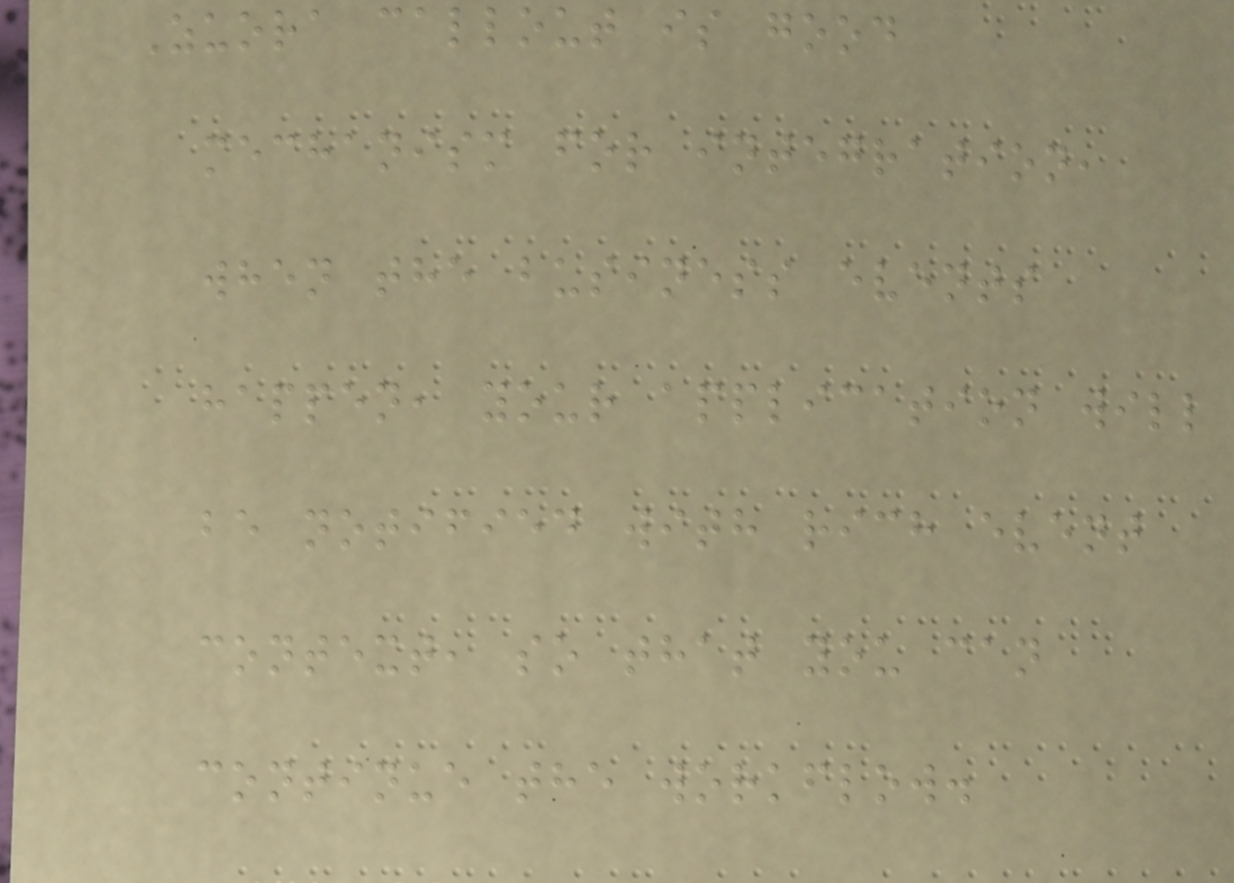Zuora callout is good
mechanism for integration,
when the business events
happen, your application will
be notified with rich event
context, so that you can
continue the workflow.
